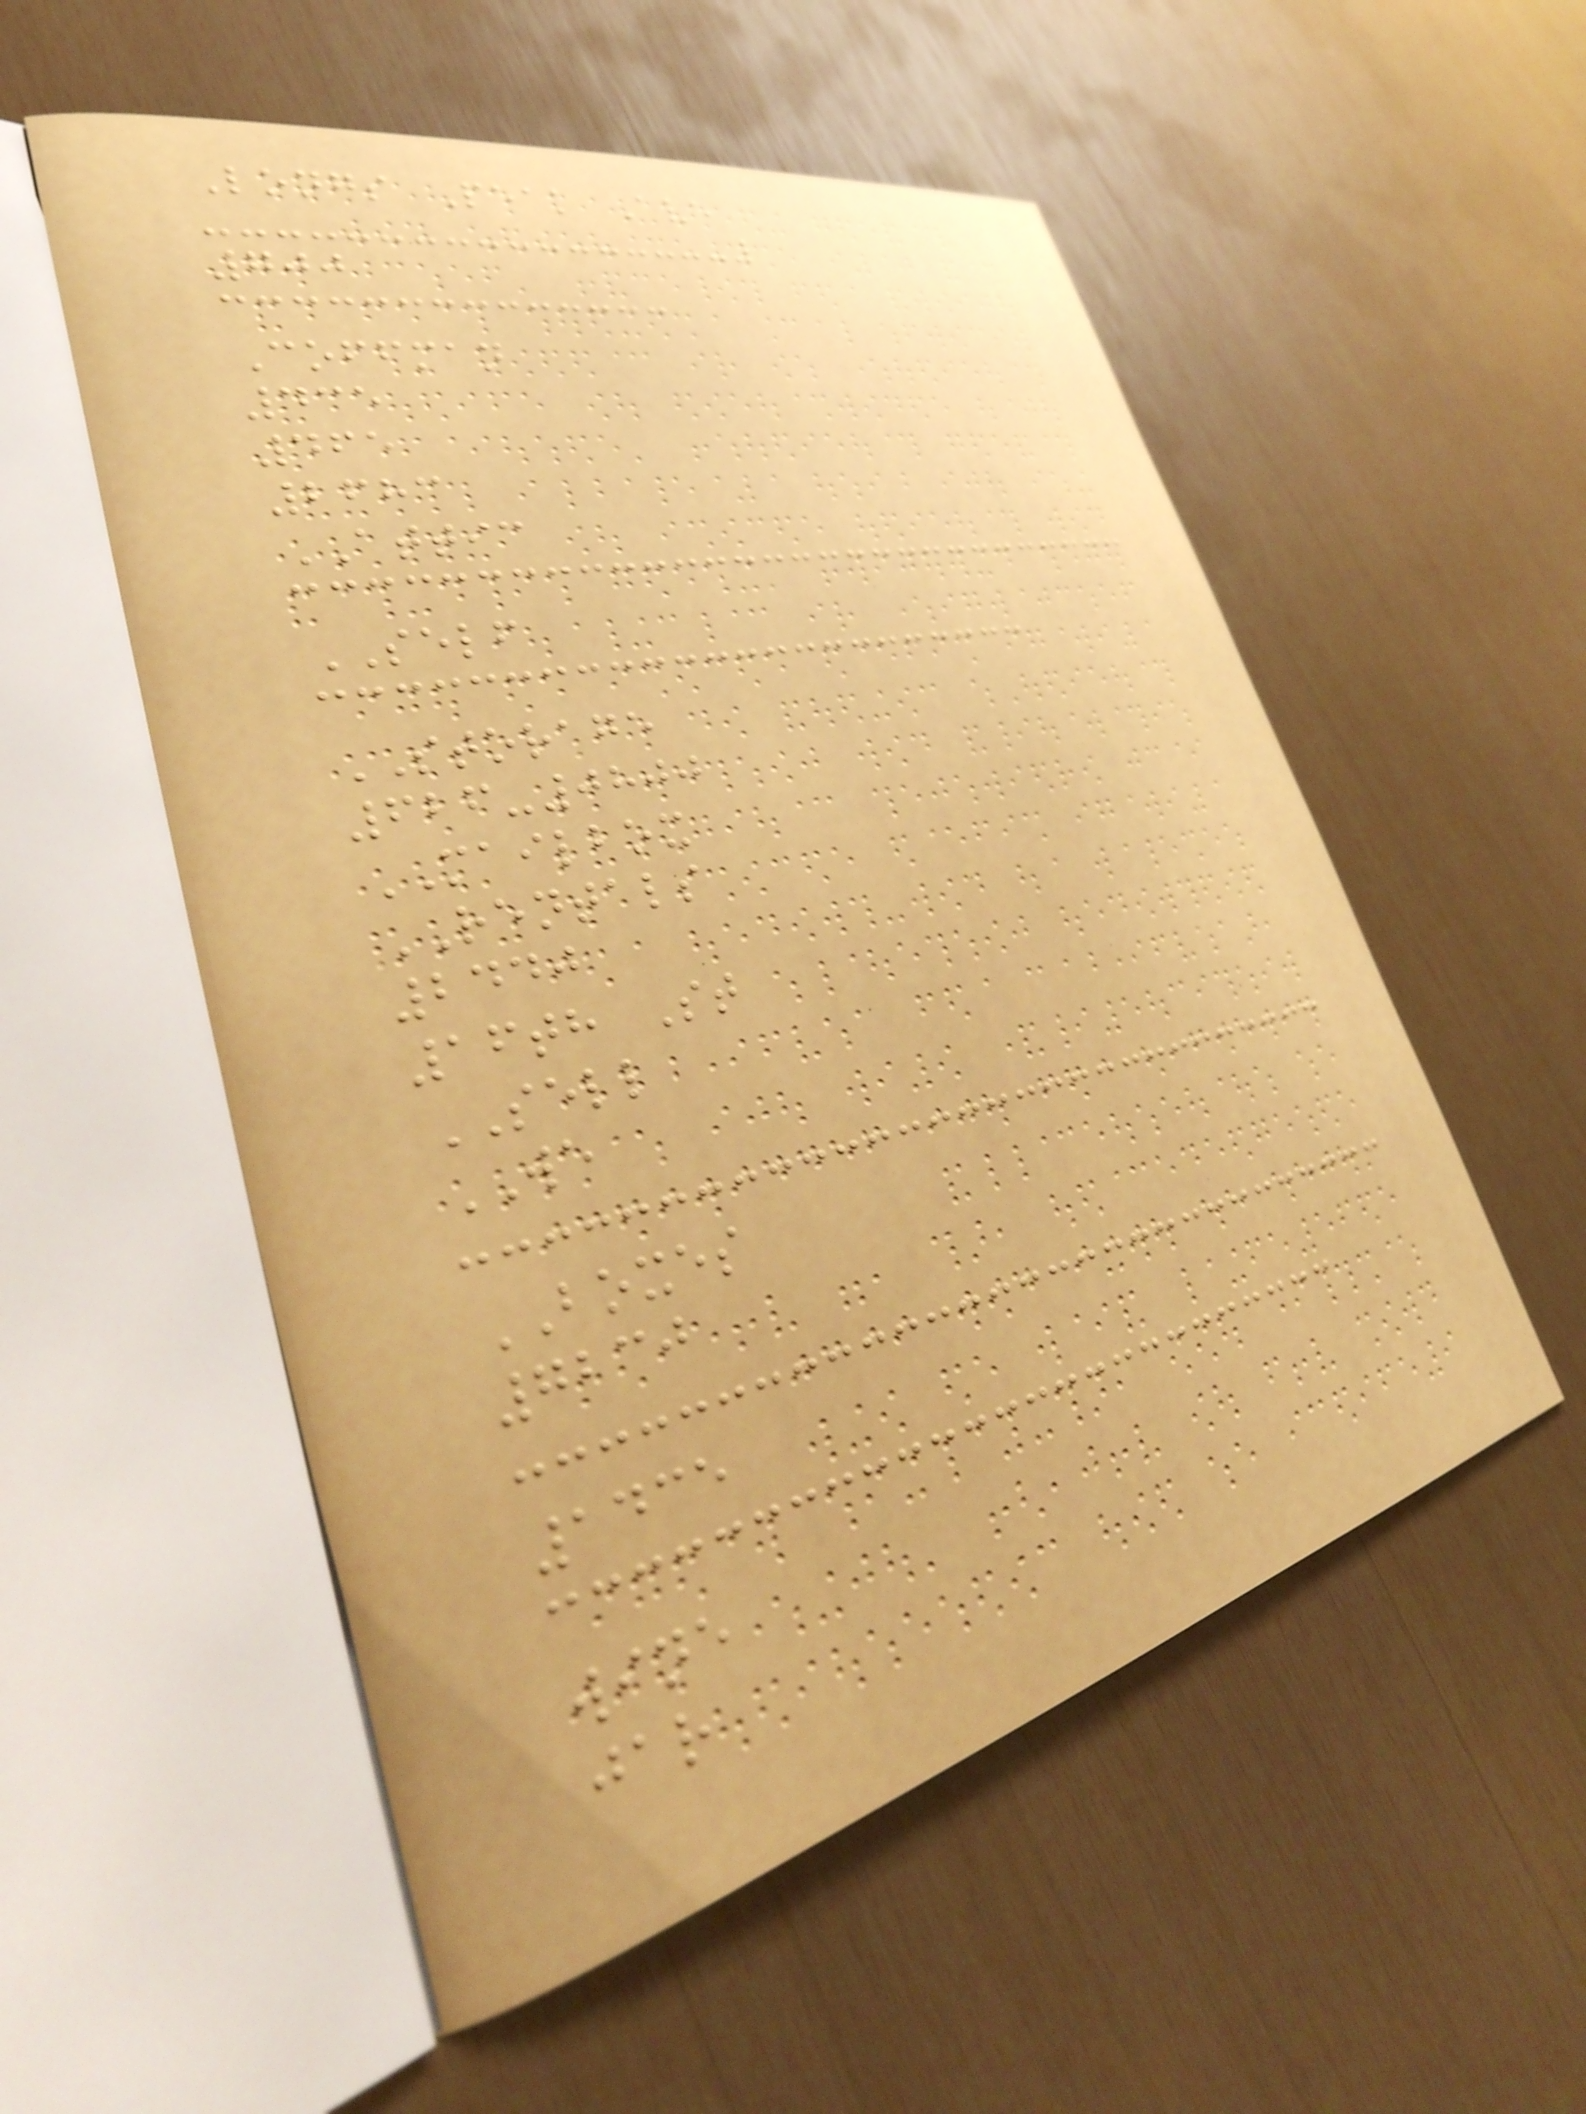Longs Peak Ave
700
Coffman
435
465
2683
ATTIC
SELF
STORAGE
626-0800
MAILBOX
RENTALS
2440
16th St
SELL
WE
BOXES
7230
1435
wine
jar
